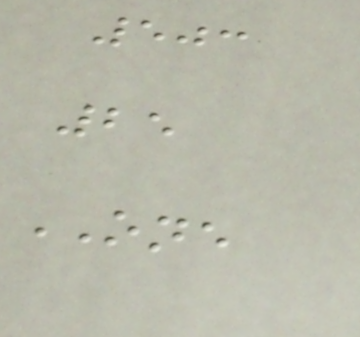503
25
ONE
